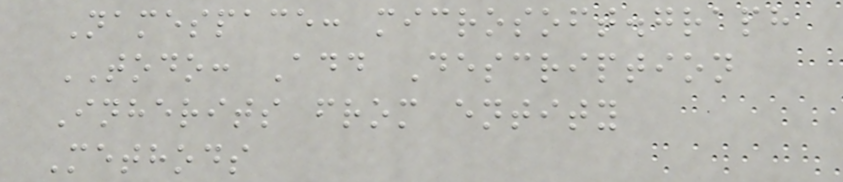Namespace: microsoft.graph
TODO: Add Description
Inherits from entity
Methods
